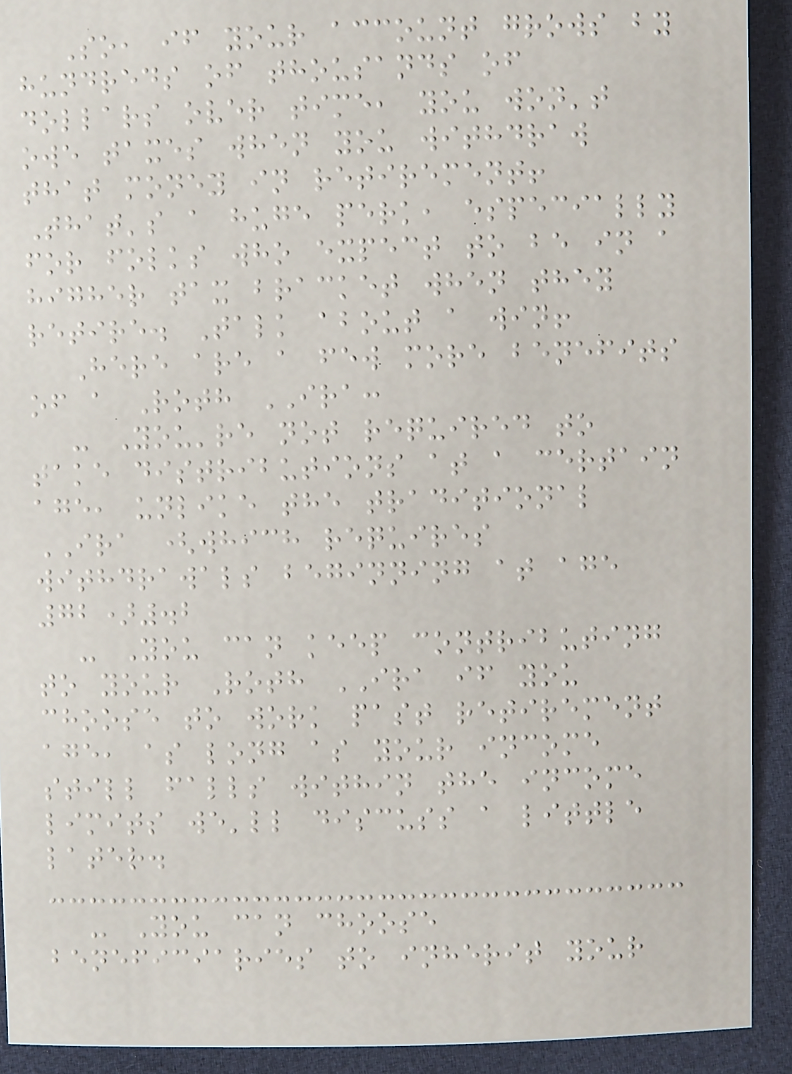So, if your account grows by
hundreds of thousands of
dollars over time, you won't
owe taxes when you withdraw
that money in retirement!
That's a huge perk, especially
for folks who expect to be in a
higher tax bracket when they
retire. Talk about a win!
Here are a few more benefits
of a Roth IRA:
- You're not required to
take distributions at a certain
age, unlike the traditional
IRA (which requires
withdrawals beginning at age
72).2
- You can keep contributing
to your Roth IRA if you
choose to work past retirement
age, as long as your income
still falls within the income
limits we'll discuss a little
later.
- You can choose
beneficiaries to inherit your
